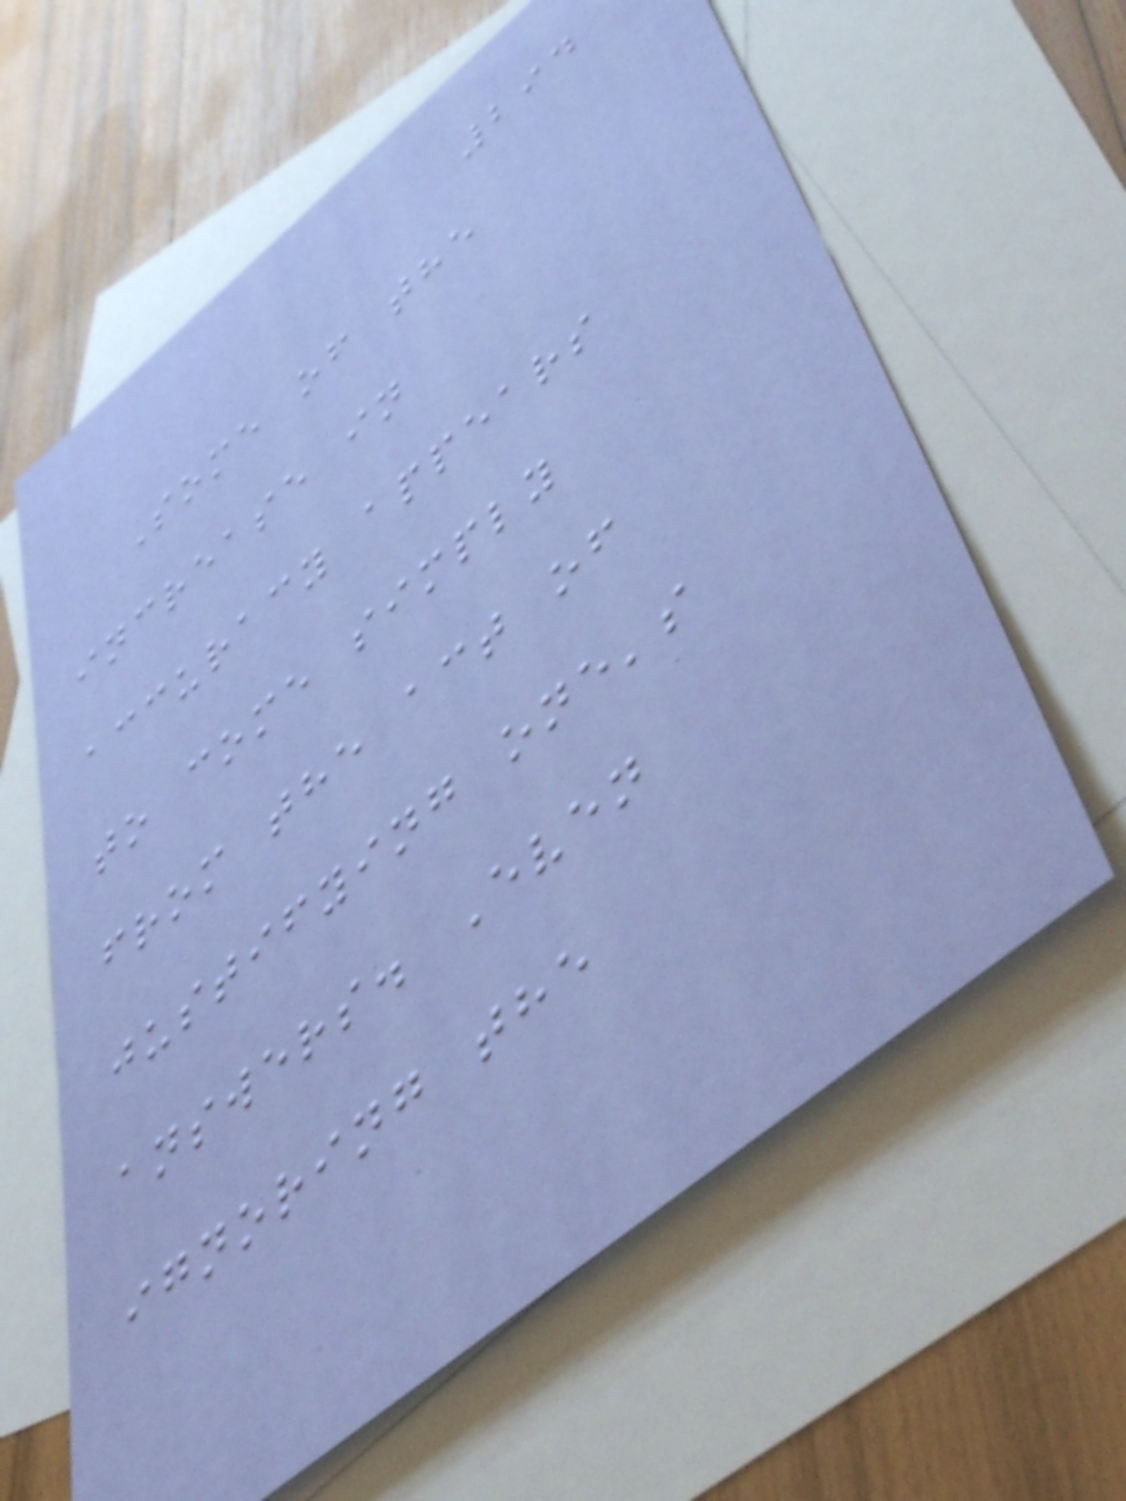294
Some of the
increase in
accuracy appears
to come simply
from the act of
justifying one's
answers. Even
ignoring the
